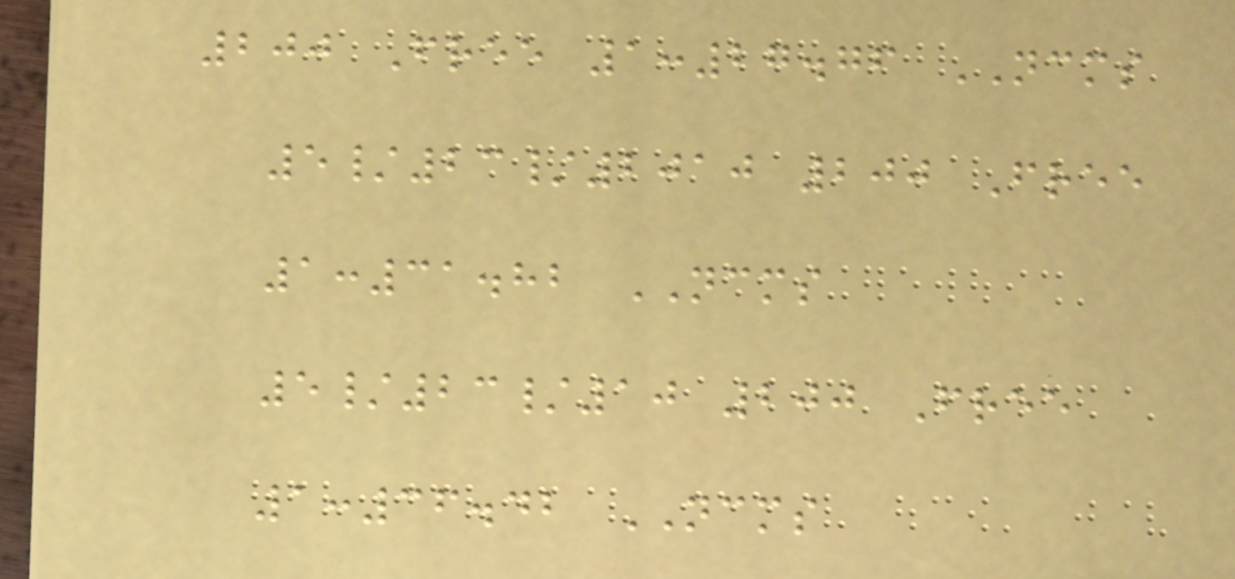200 Free 1:27.76 NCMS
5/23/2010 200 Free
1:31.82 NCMS
5/23/10 200 Free
1:36.42 NCMS
